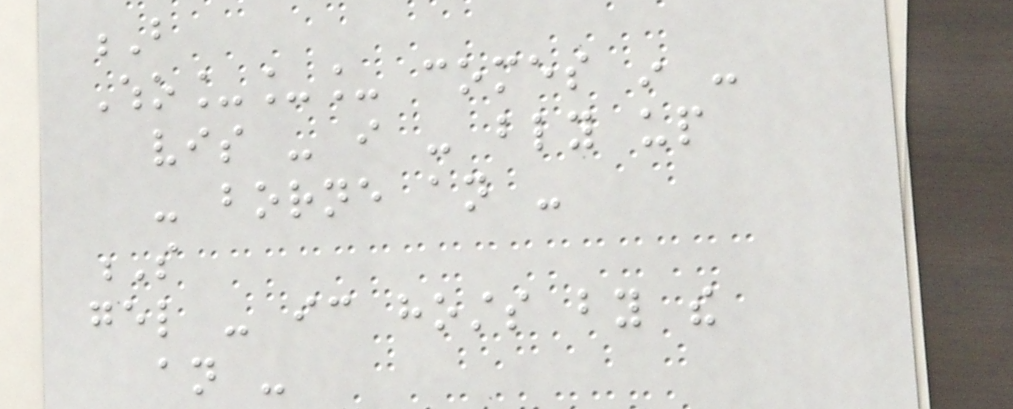B
Who___ comes in -
vis - i - bly up
- borne an -
S
gel - ic hosts by the
an -
